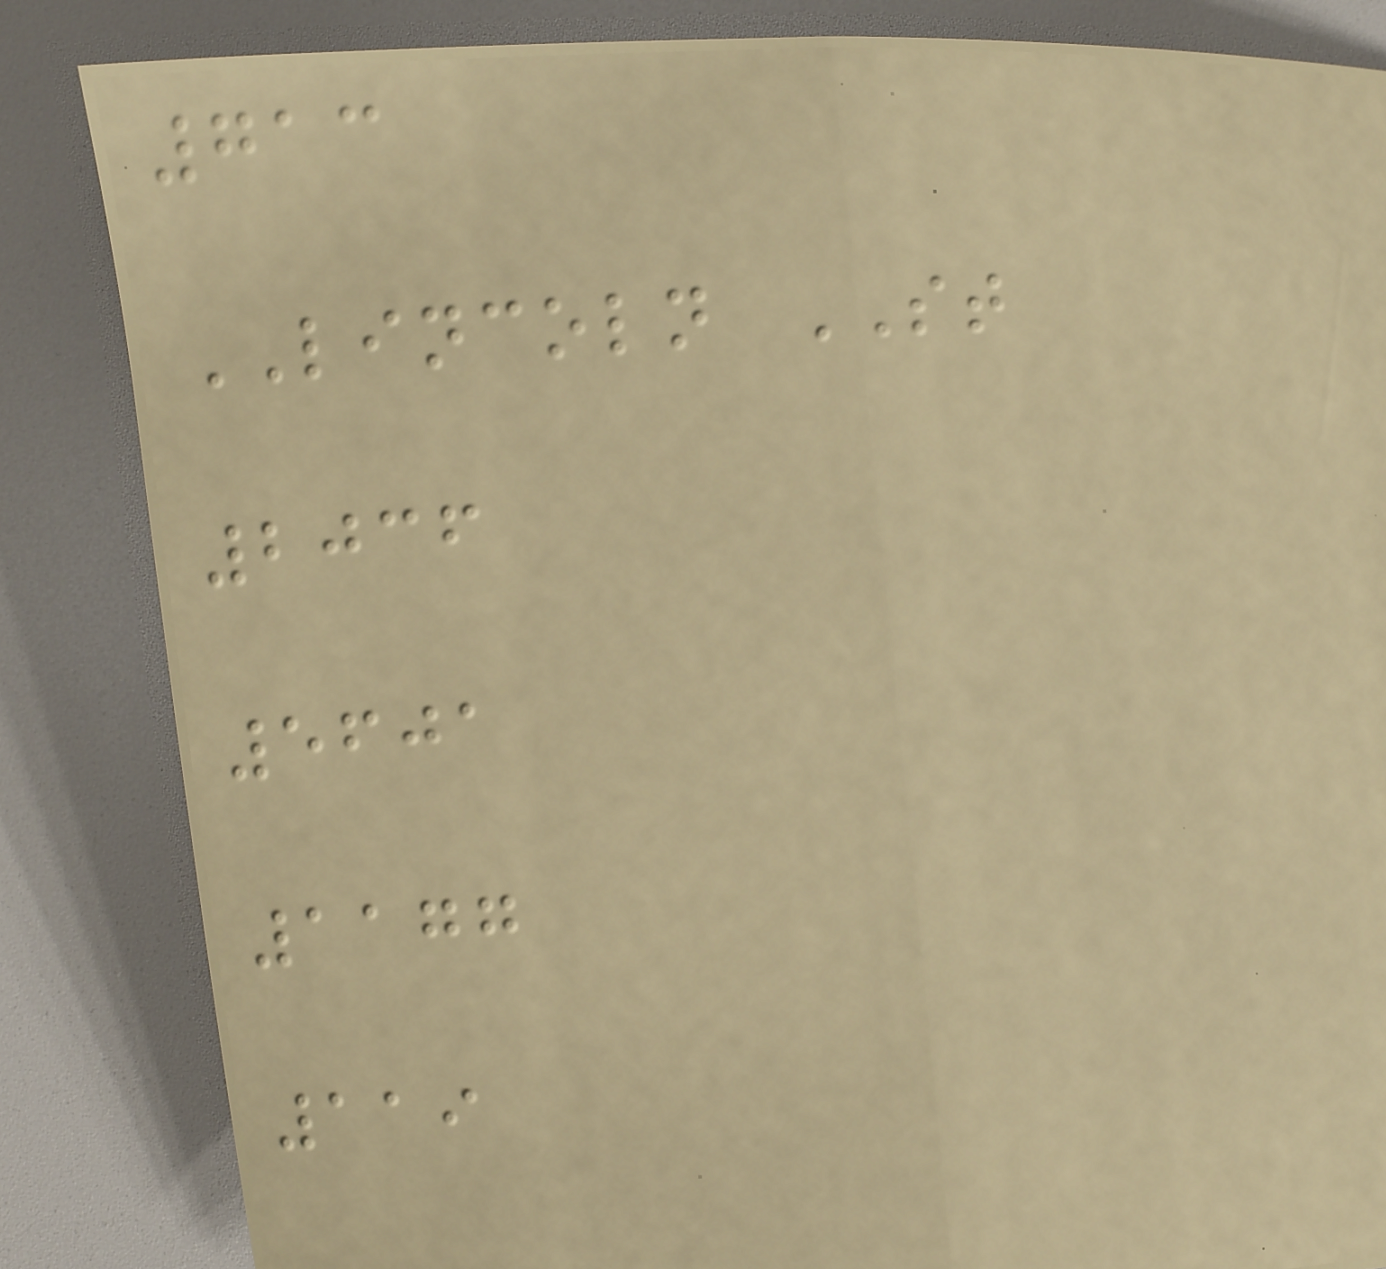713
LINCOLN ST
2036
5601
1177
119
